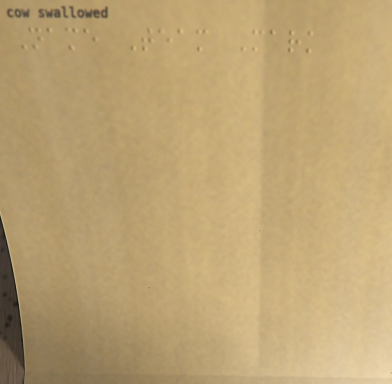Name Team Mark
